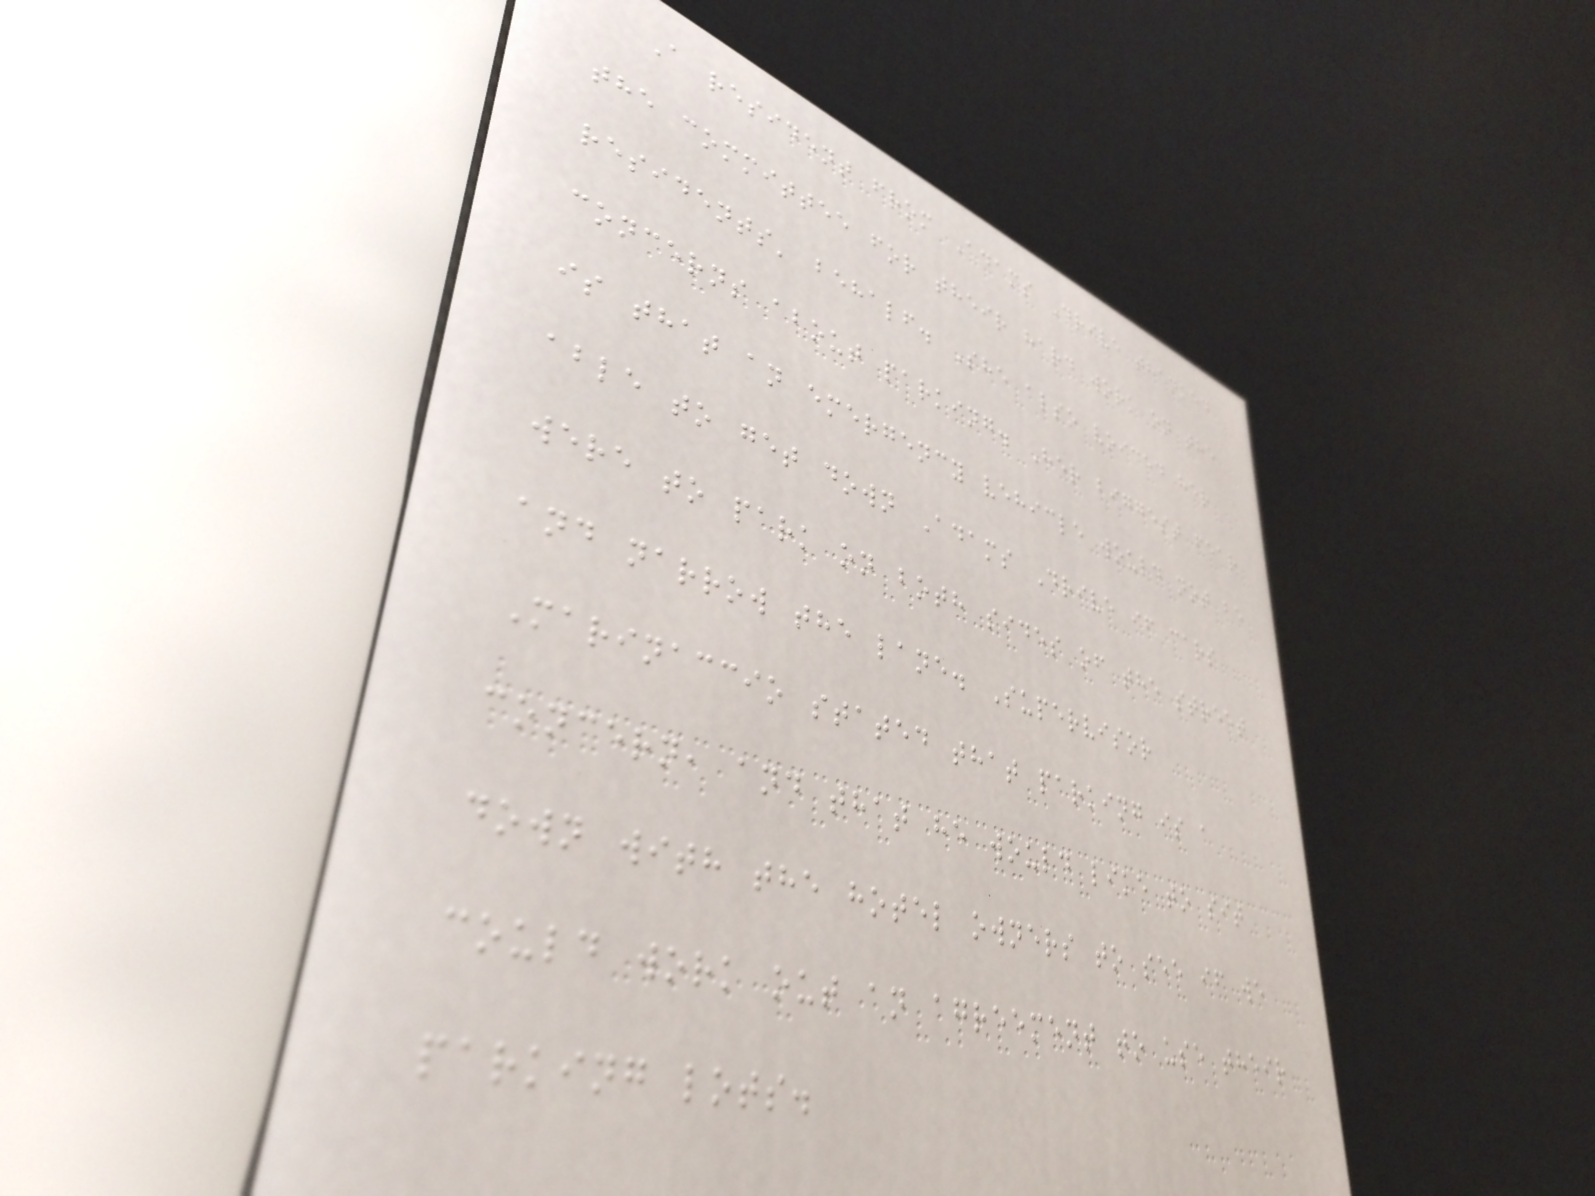A resident from Adams Drive thanked
the committee for their hard work on the
residents' behalf. She also voiced her
concerns about parking. Her biggest fear
is that an emergency vehicle would not be
able to get down Adams Drive if cars
were to park on both sides of the street
and narrow the lane. Supervisor
Marinaccio stated that parking is a
concern, and that he would like to sit
down with the hotel owners to see if we
could work out an agreement to use their
parking lots.
